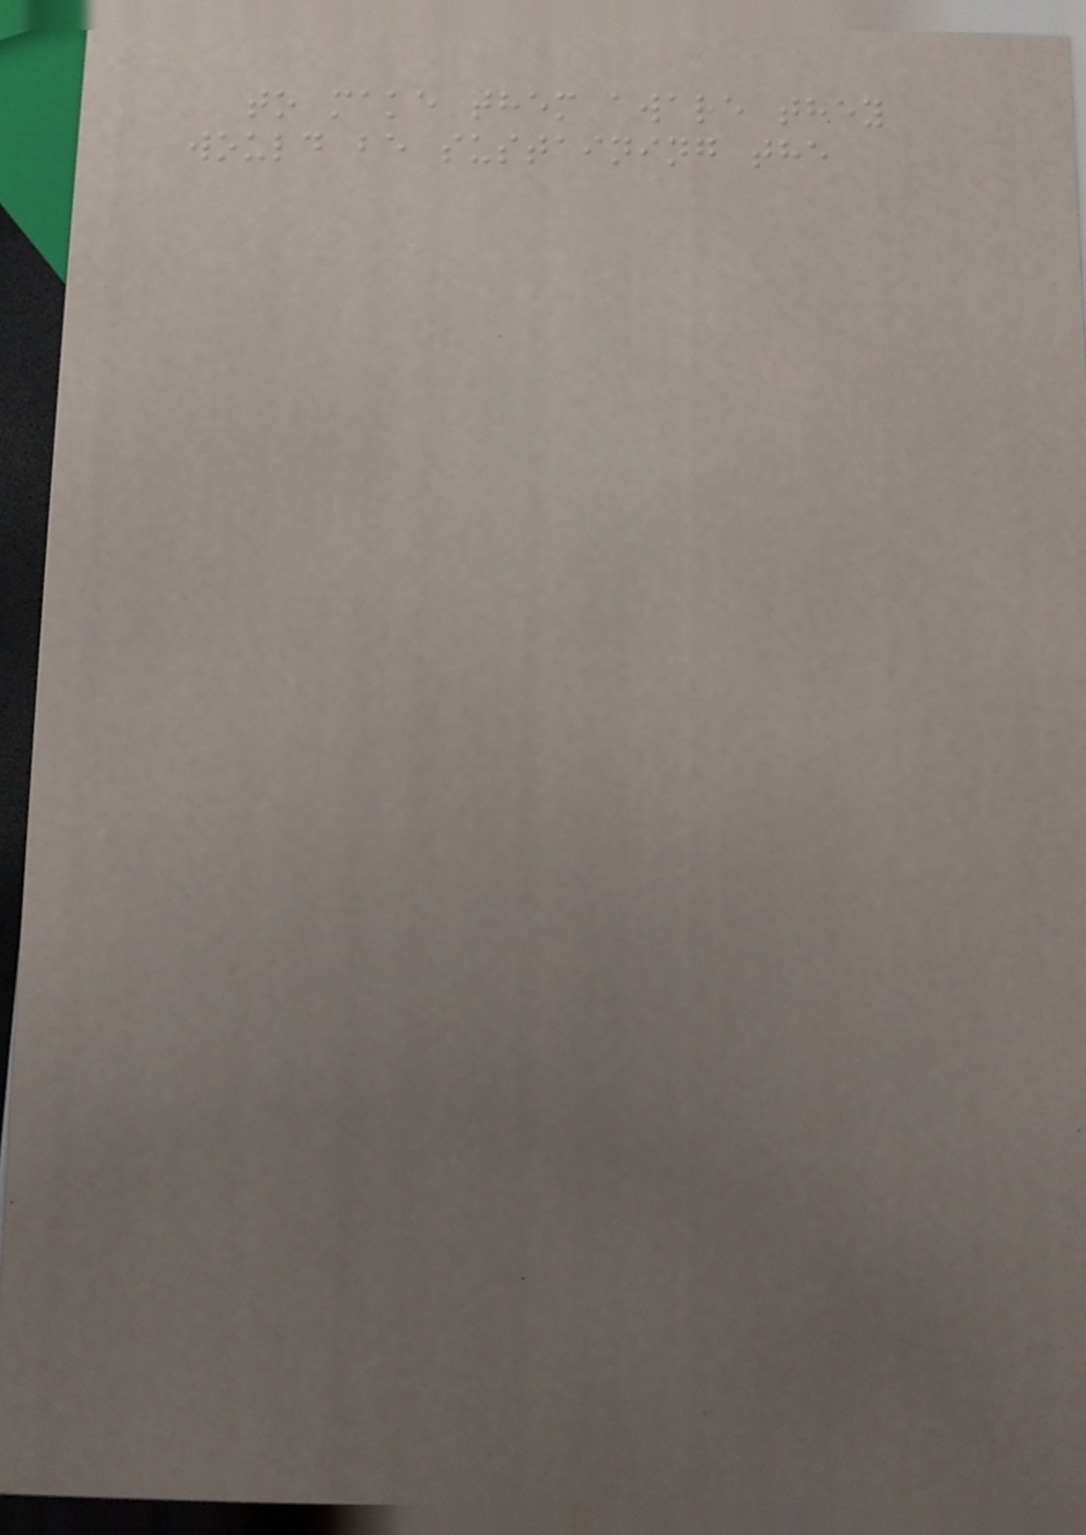to make them aware they
would be sustaining the
